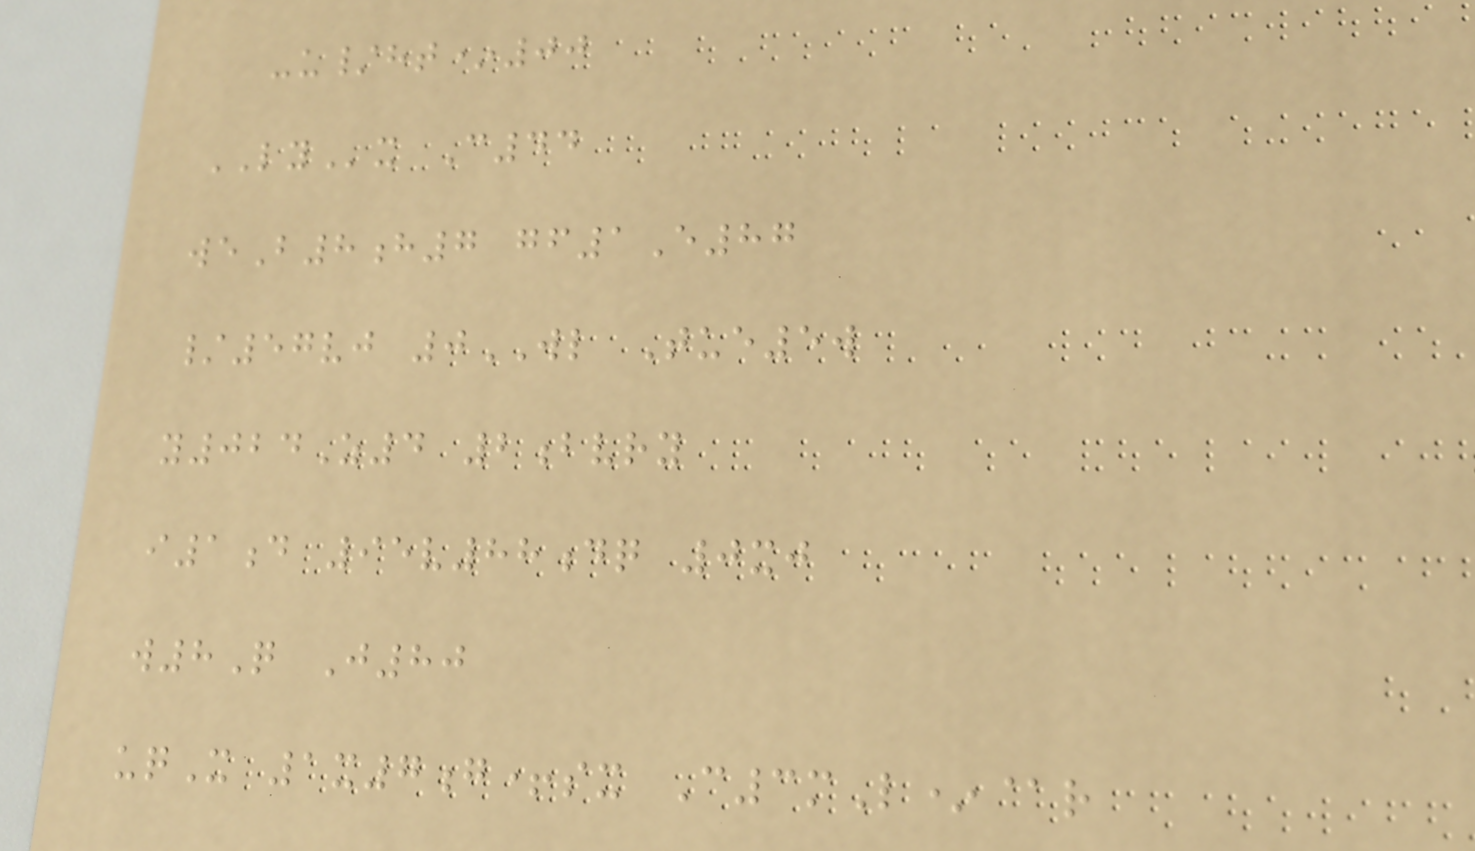-u/ht*00
LYx C44
weB8h7 gf1E87
/57vj 0WL Tue5w
y024Z4 2bvry
i1d 95v88dq 0xj
w8Q J80
uqX 1x7g+sx C3mL*@r
